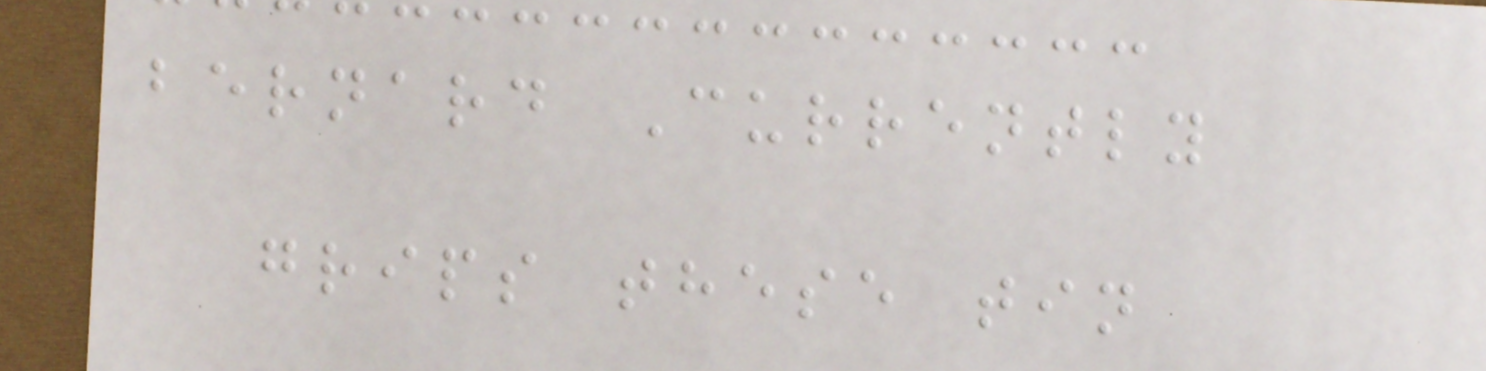bernard Currently
grips these tin
